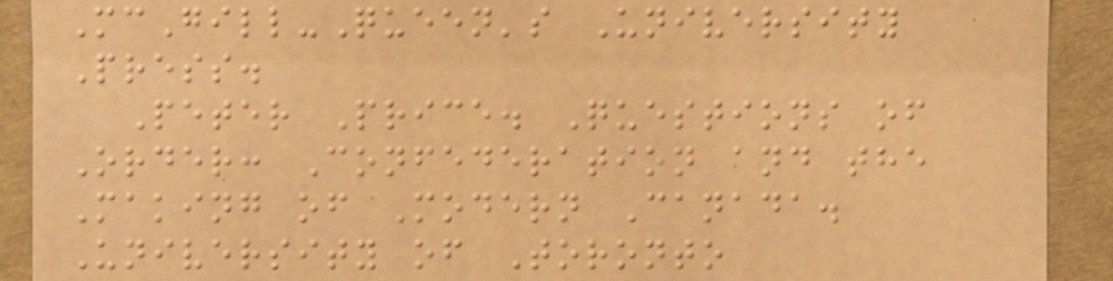McGill-Queen's University
Press.
Peter Price. Questions of
Order: Confederation and the
Making of Modern Canada.
University of Toronto
